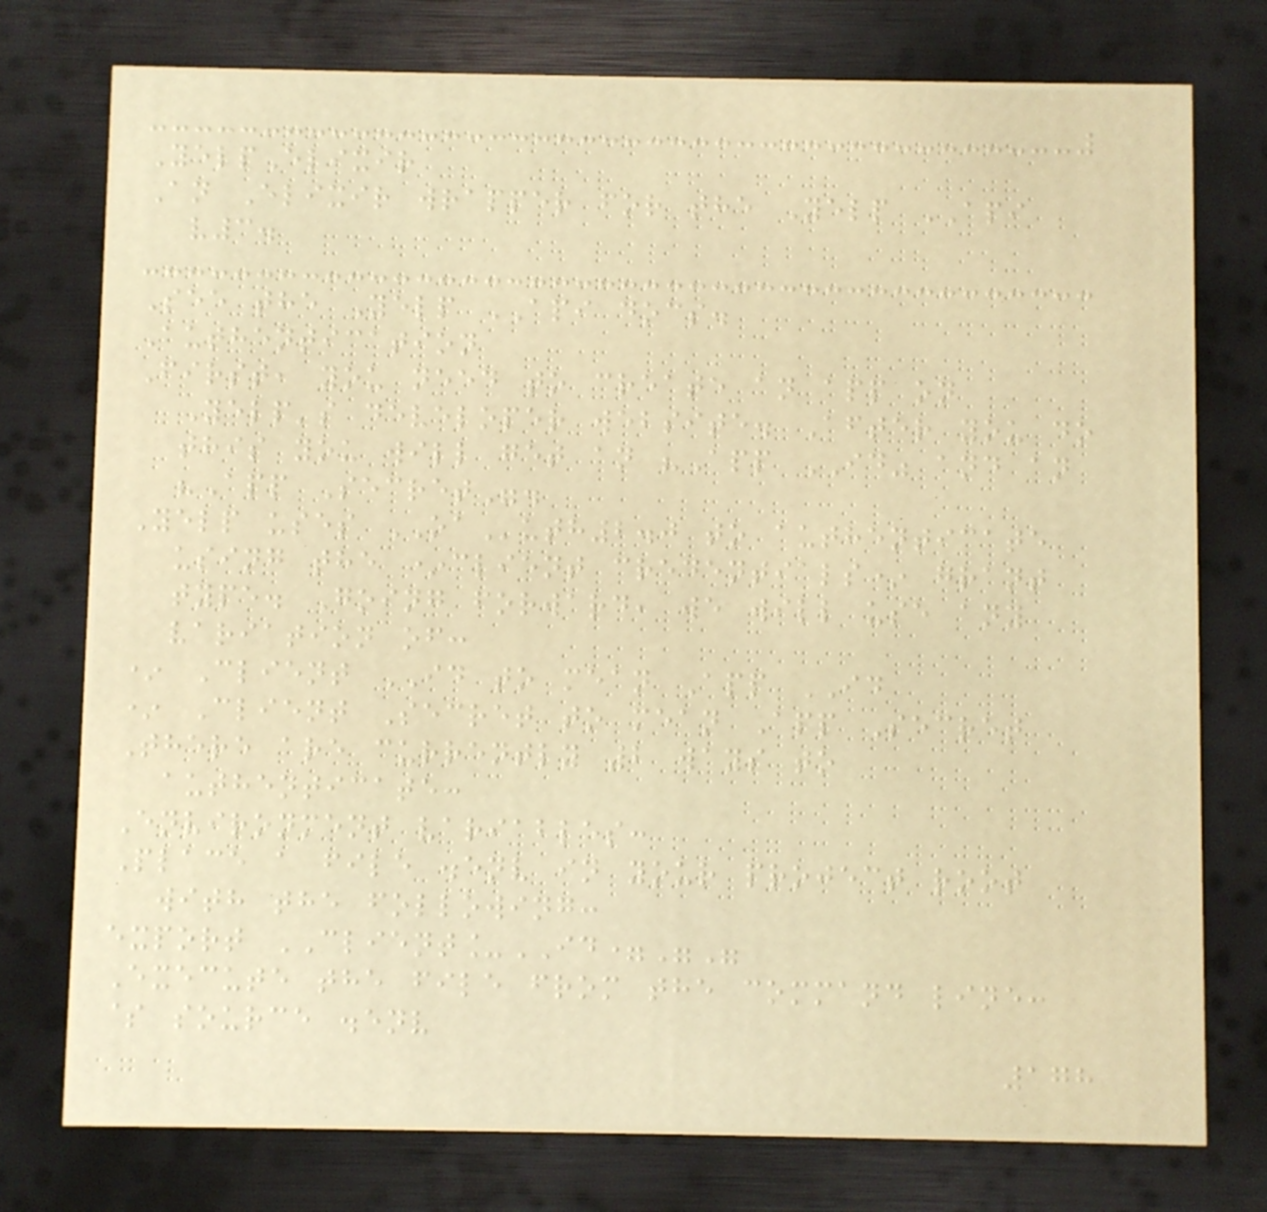YelpElixir
An Elixir wrapper for the Yelp API
v3.
See the Yelp API docs.
Authentication
First, you need to create an app on
Yelp's developer website. After you do
this you will get an "App ID" and an
"App Secret".
Yelp uses OAuth2.0 to authenticate
using the *client credentials* grant
type. Going forward, we will use any
variation of:
* Client ID to mean App ID
* Client Secret to mean App Secret
There are currently 2 ways to
authenticate:
Environment variables:
Place a file .env in your project root
with the following:
export CLIENT_ID=""
Execute the file from the command line:
$ source .env
178
